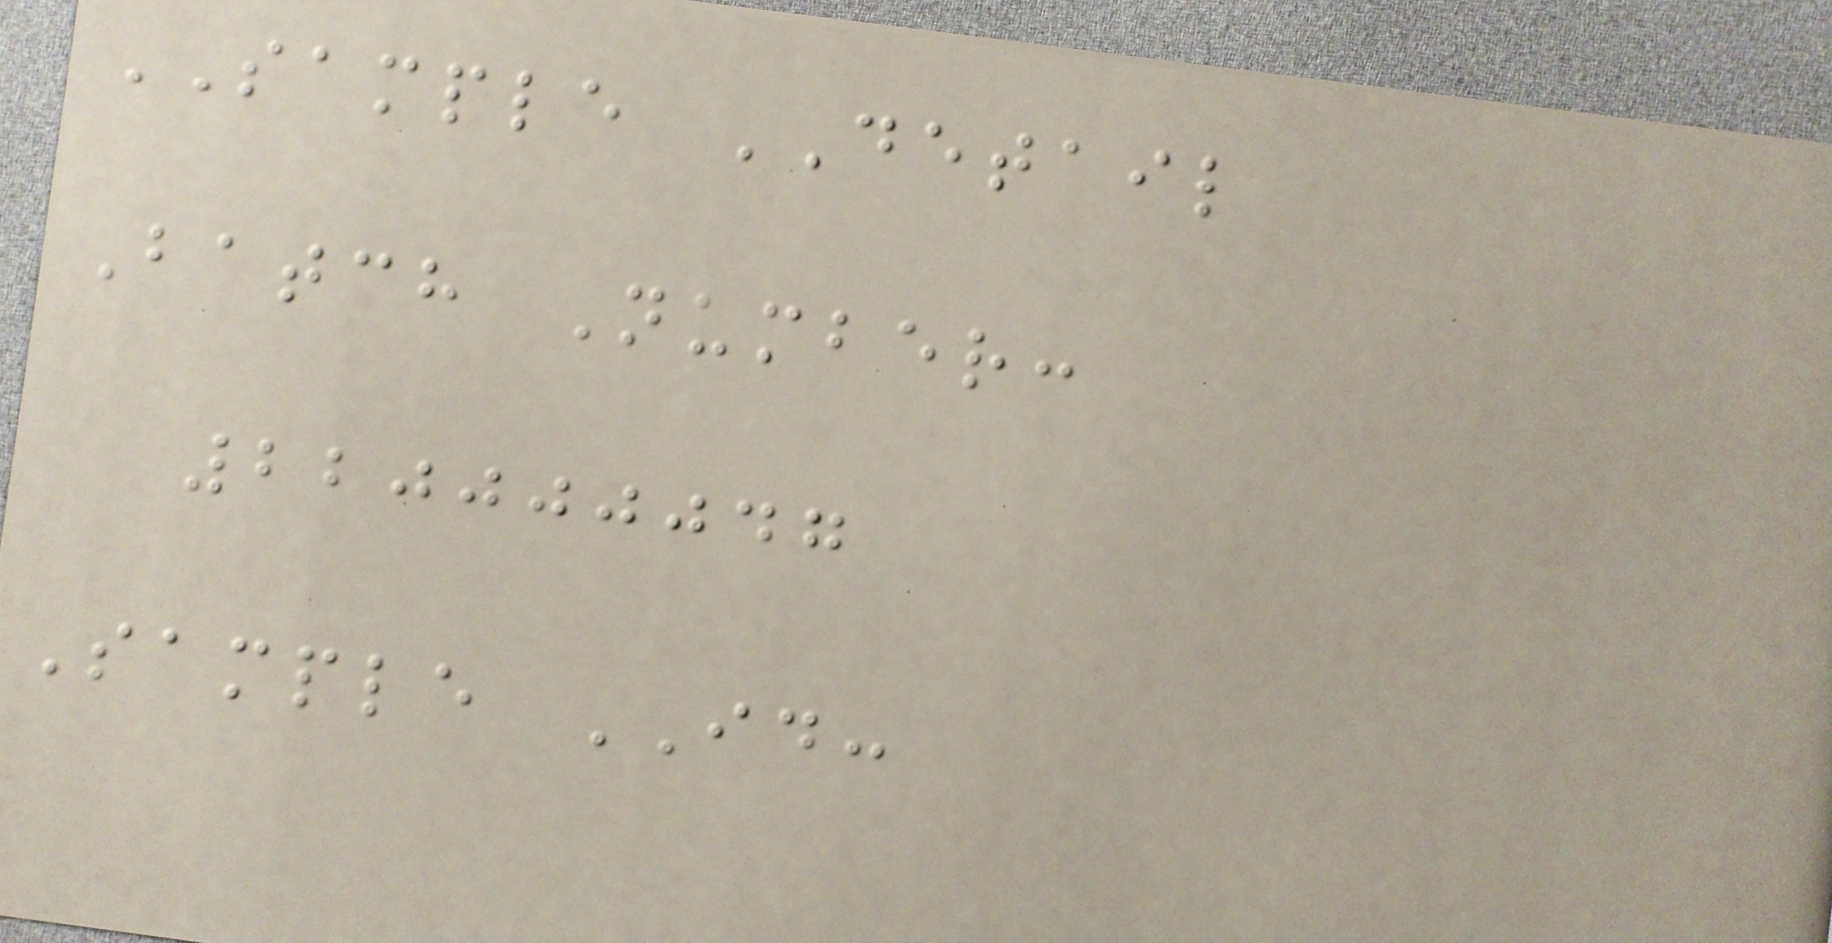SAMPLE DETAIL
Batch Number:
220000047
Sample ID:
